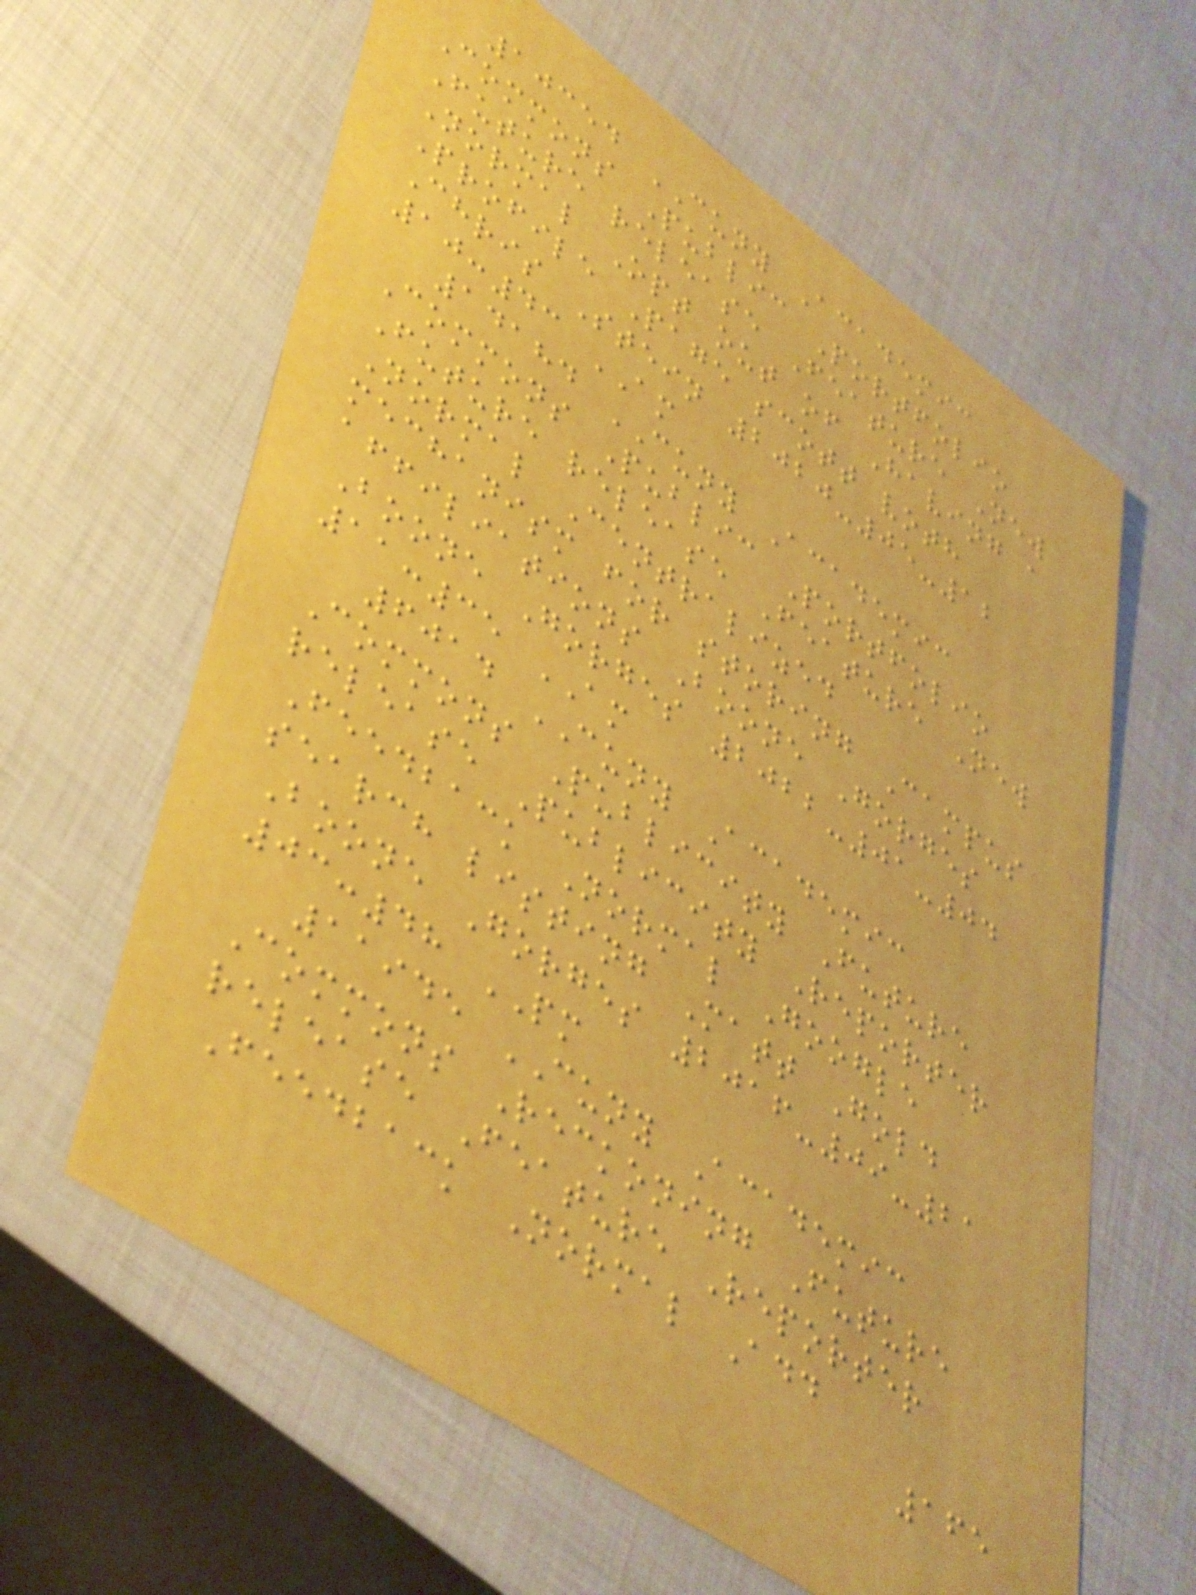10354 CUNY Academic
Commons Public Portfolio
Future release Feature New
Normal Opt out of Having a
Profile Page scott voth
Chris Stein 2020-05-12
10:43 AM
14184 CUNY Academic
Commons Public Portfolio
Future release Feature New
Normal Centralized
mechanism for storing Campus
affiliations Boone Gorges
Boone Gorges 2022-01-04
11:35 AM
6014 CUNY Academic
Commons Publicity Future
release Publicity Reporter
Feedback Normal Google
search listing Matt Gold
Boone Gorges 2016-09-21
03:48 PM
11945 CUNY Academic
Commons Reckoning Future
release Feature Reporter
Feedback Normal Add
165
